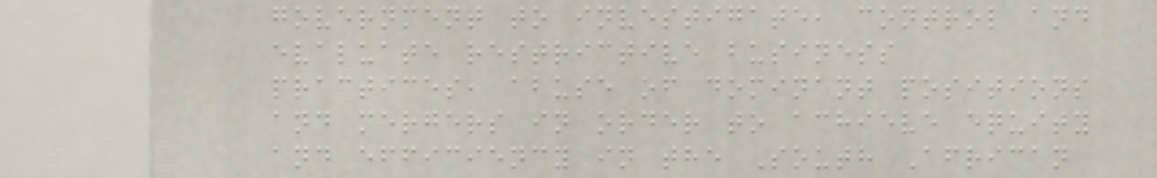government to investigate, control and
evaluate restrictive business
practices, abuse of dominant positions
and mergers in order to achieve equity
and efficiency in the South African
